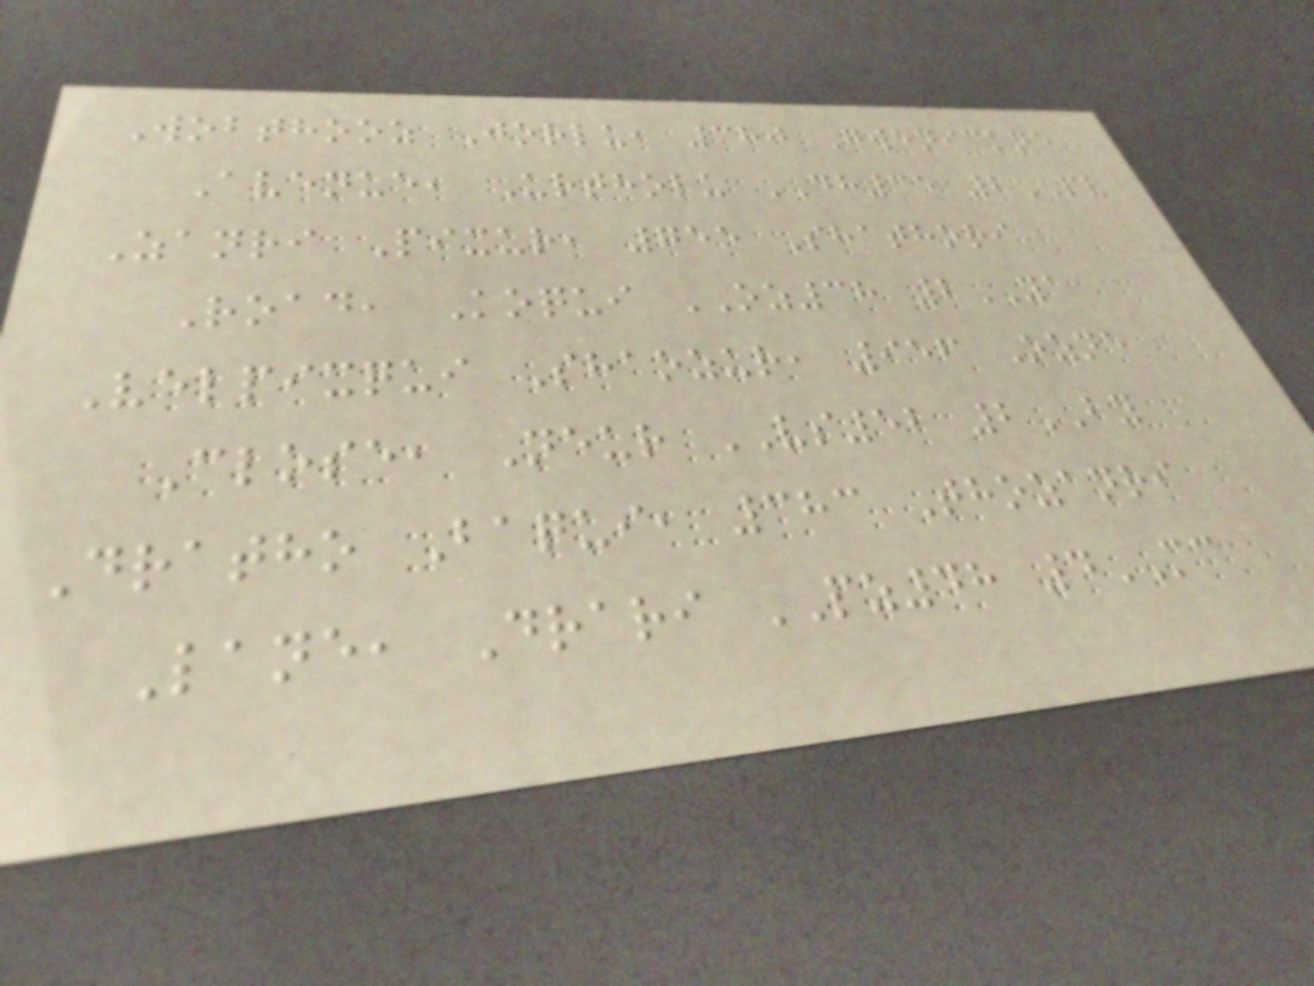Wobthooz Jorlu, 380 Gwenickne
Avenue, Urtholu DH35 2PV
Zanri Pixur, 755 Shathori
Road, Koqui OZ38 2YA
Velpixqui Shaozur, 956 Ozne
Close, Neur VS52 2BY
Dratho Baqui, 383 Thozanri
Lane, Drari PZ48 4MC
